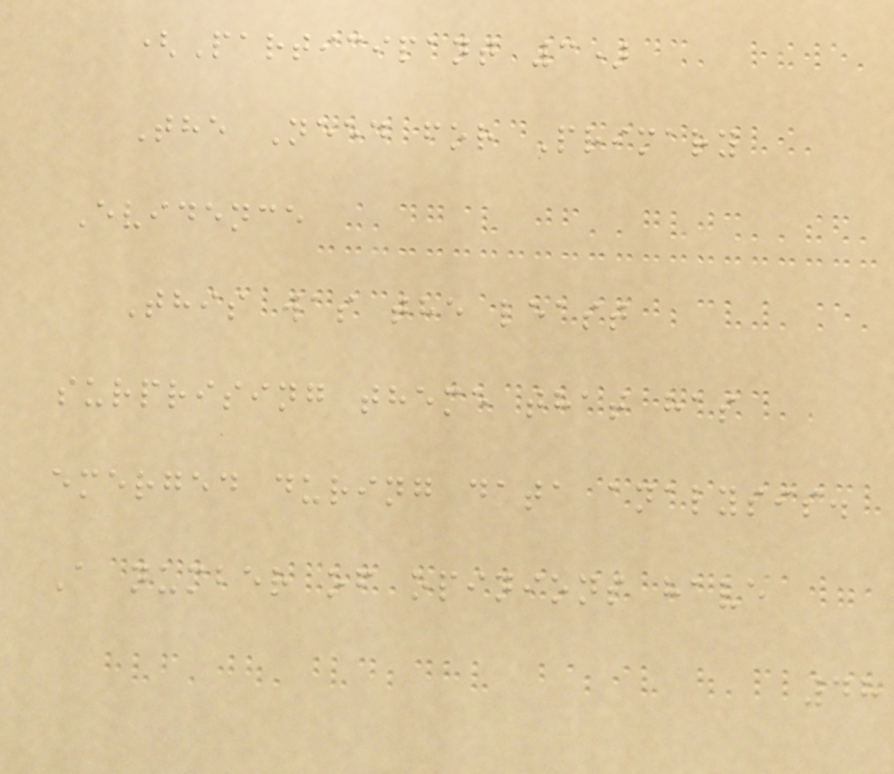(Participant 3)
The Need for Primary
Evidence
This was the least
surprising theme that has
emerged during data analysis.
A number of opinions have
48
